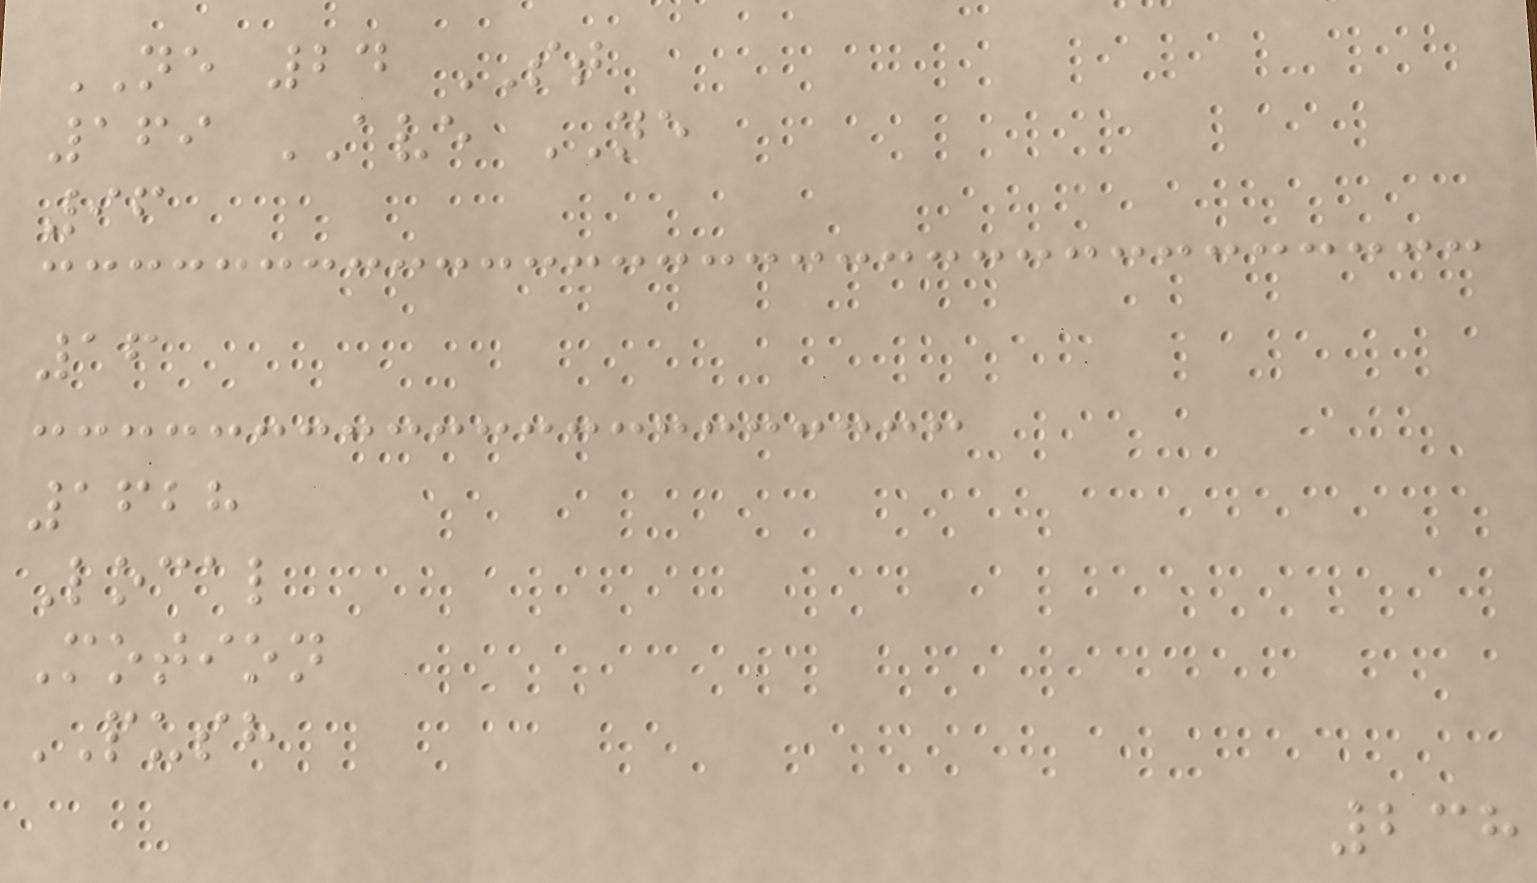NE 24 ST
169 AVE NE
96
16
1628
Local
Motion
PUSH
238
